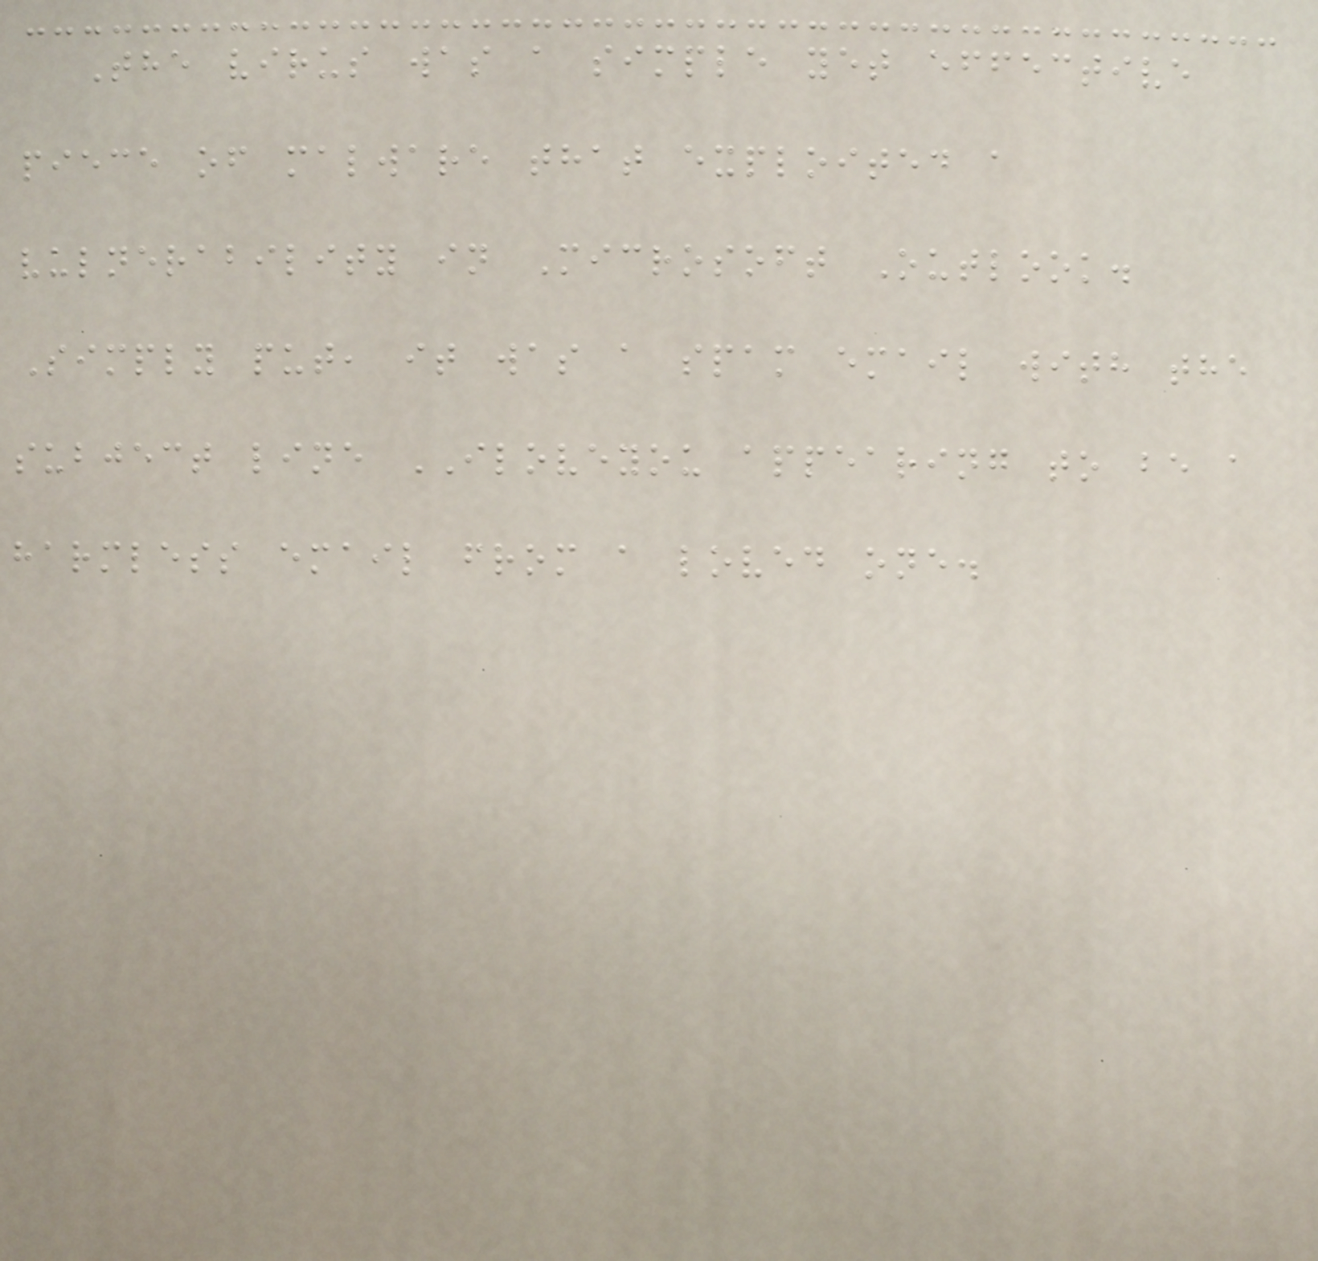The virus was a simple yet effective
piece of malware that exploited a
vulnerability in Microsoft Outlook.
Simply put, it was a spam email with the
subject line ILOVEYOU appearing to be a
harmless email from a loved one.
